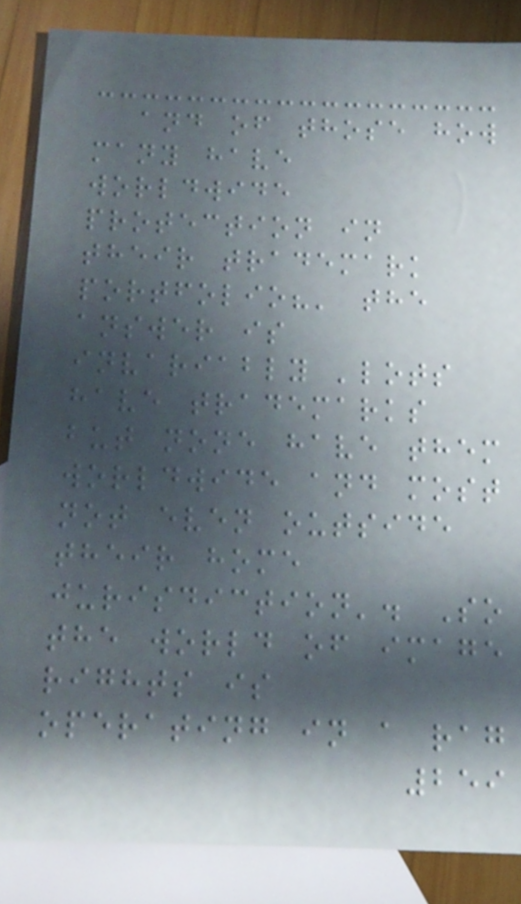and of those how
many have
worldwide
protection in
their trademark
portfolio?' the
answer is
invariably 'lots
have trademarks
but none have them
worldwide and most
not even outside
their home
jurisdiction'. So
the world of image
rights is
operating in a rag
259
